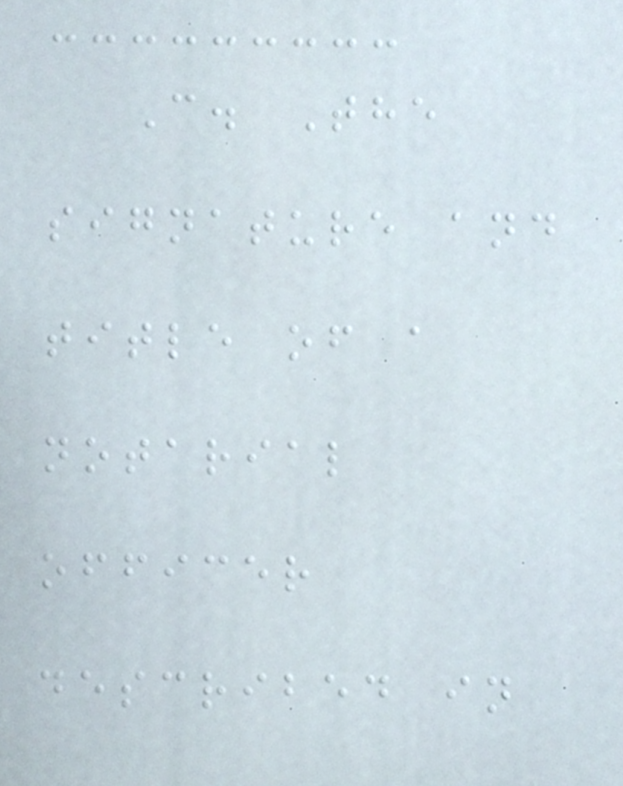C. The
signature and
title of a
notarial
officer
described in
